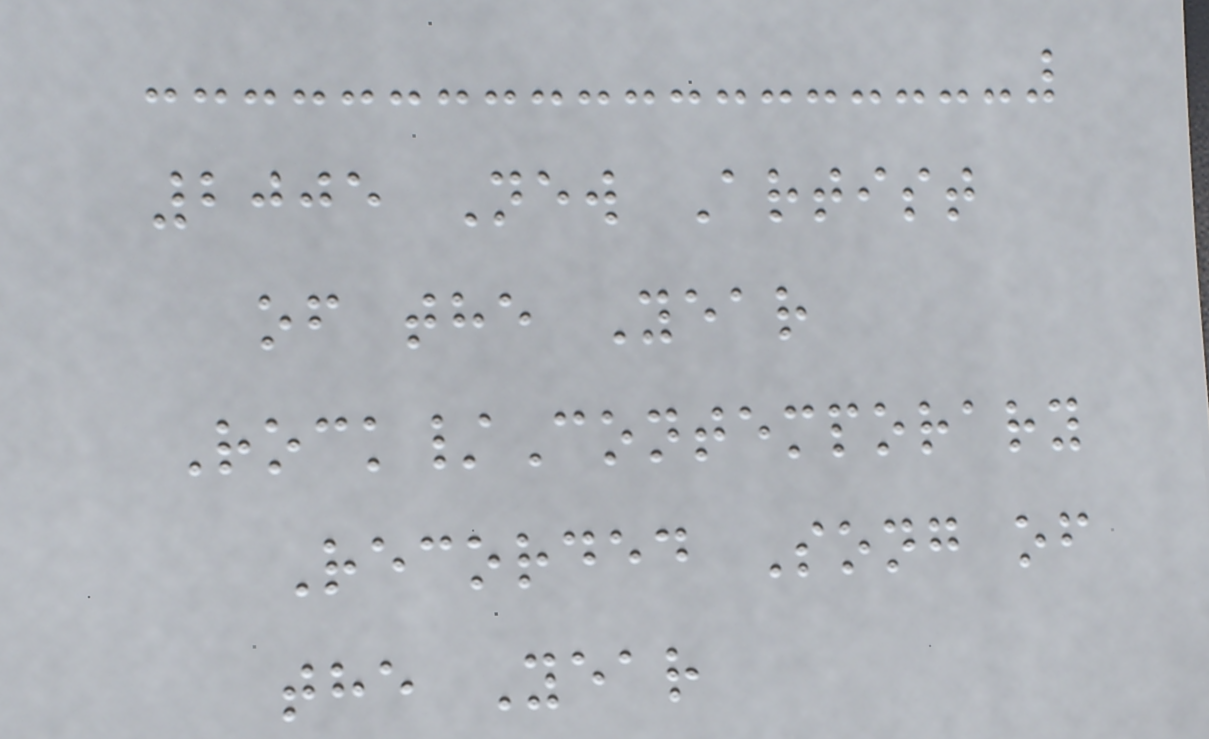2005 New Artist
of the Year
Rock/Contemporary
Recorded Song of
the Year
